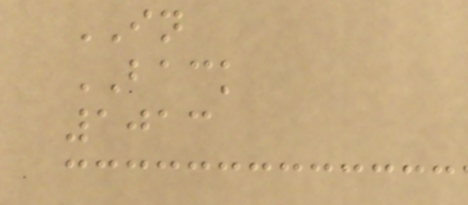IN
BACK
1013
